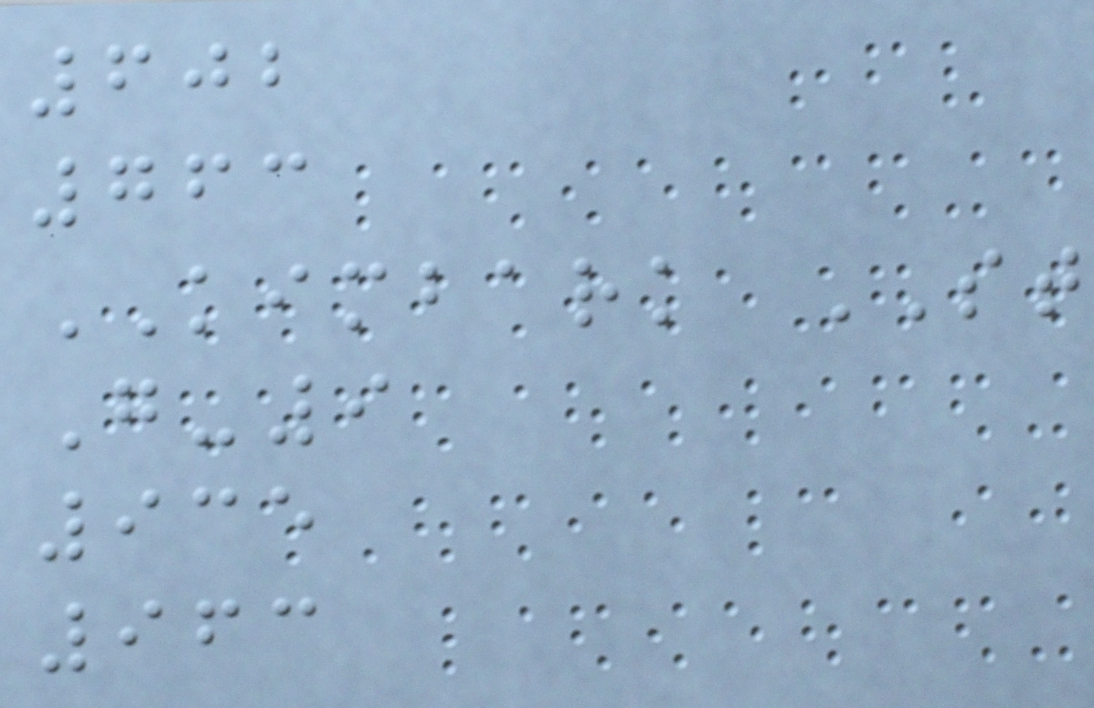602
763
KIMBARK ST
G-9
935
963
